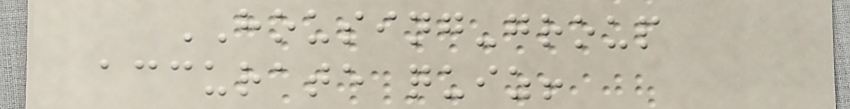HOUSING-group
accurate quiz!
